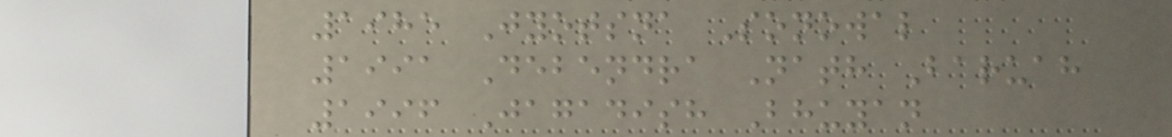1985 Jyotsna Sonowal
1991 Debendra Nath Baruah
1996 Jagadish Bhuyan
